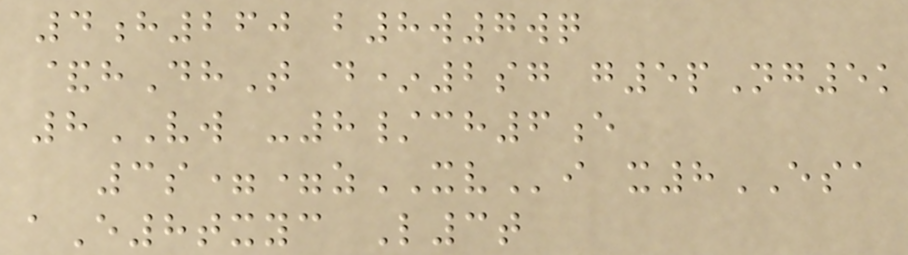4h260 b8w7wq
&hDhT d*2sg g5pNg5k
8VW -8/ch6e
3s==zXVi x8ESA
aE8txyc L3t
